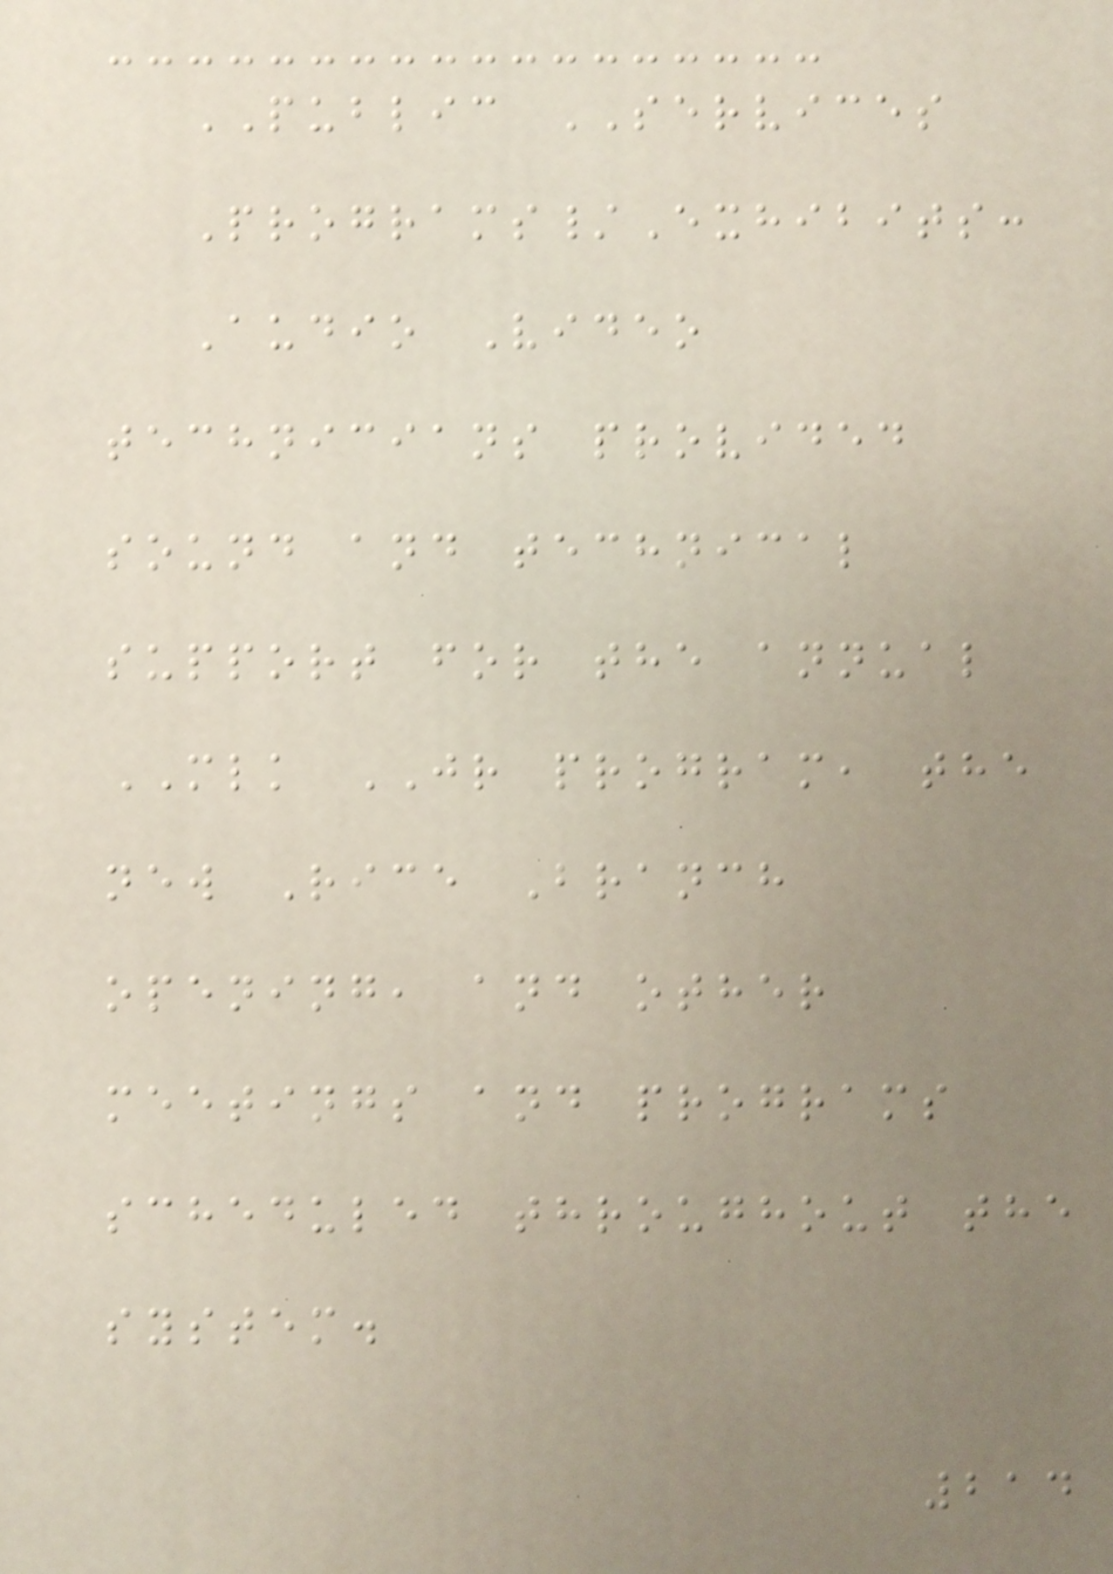PUBLIC SERVICES
Programs/Exhibits:
Audio Video
technicians provided
sound and technical
support for the annual
MLK JR program, the
new Rice Branch
opening, and other
meetings and programs
scheduled throughout the
system.
214
